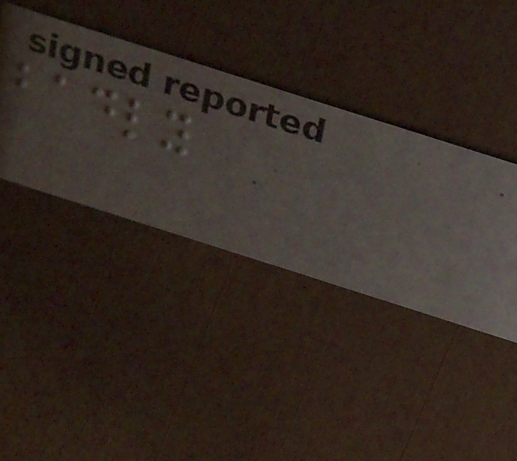badly
